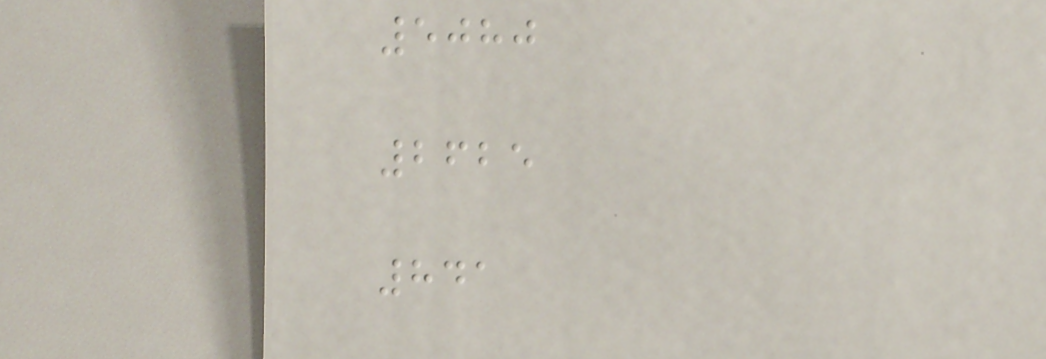5080
2625
841
